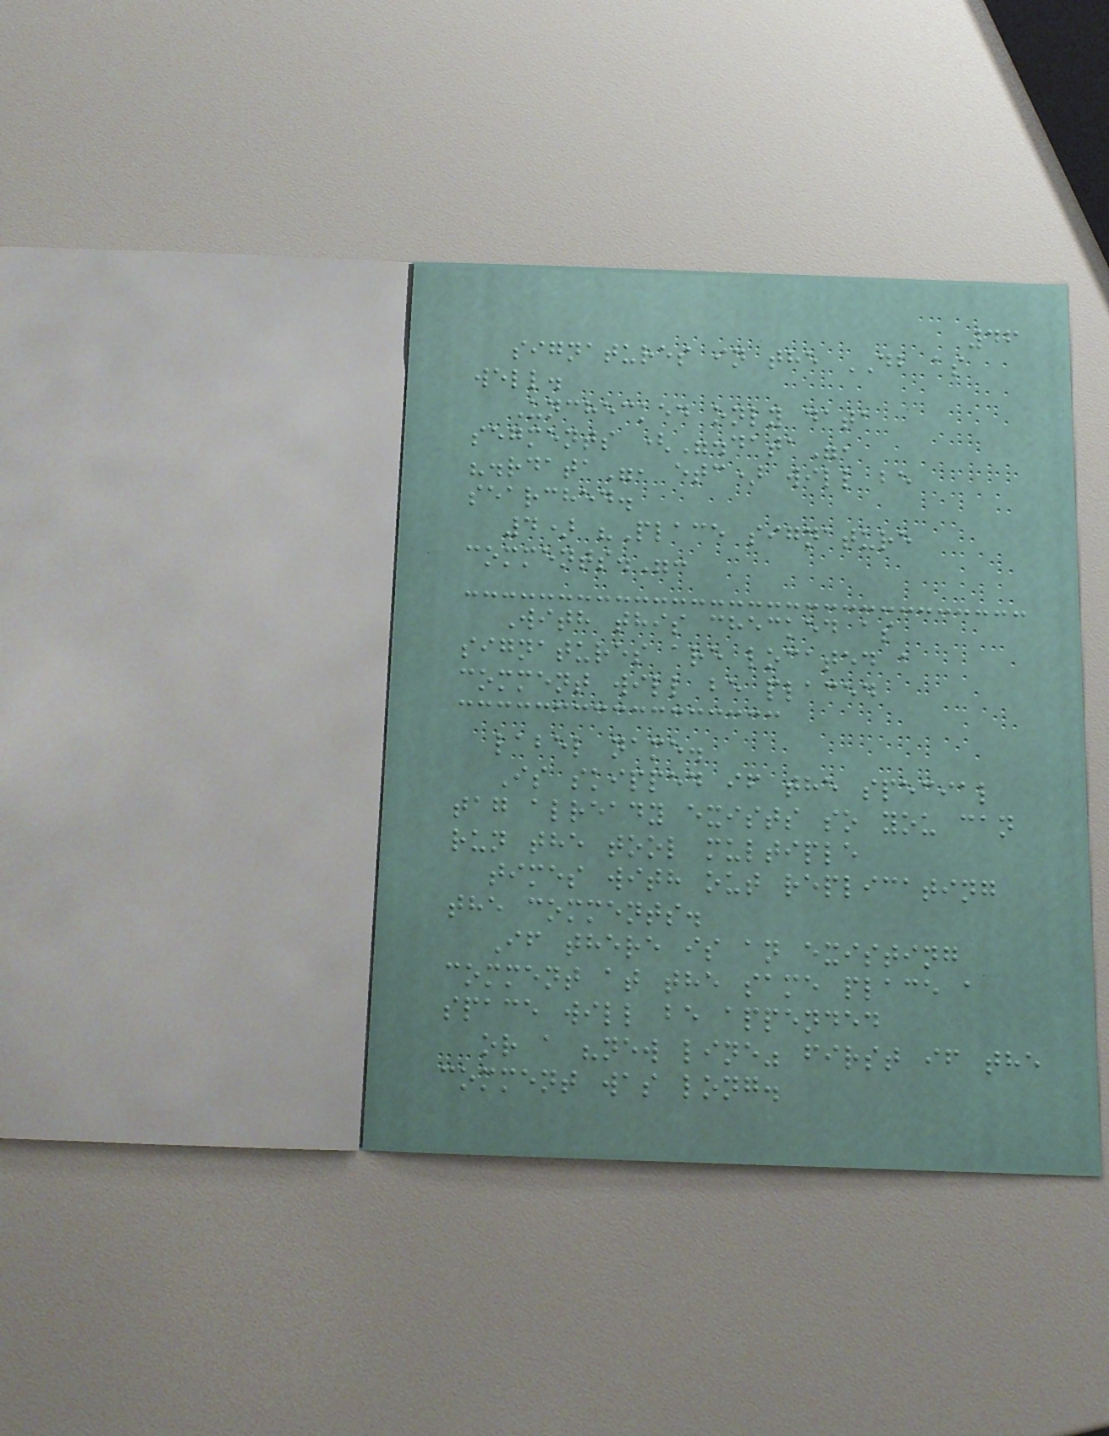46
signatures in the DB as
well.
Unchecked only data
segments (".data",
".rdata", etc) will be
searched.
4) "Place signature
comments.":
With this checked as
signatures are located a
comment will be placed
label name.
Is skipped if the special
tag already exists so you can
run the tool multiple
times with out replicating
the comments.
If there is an existing
comment at the same place a
space will be appended
or a "new line" first if the
comment was long.
